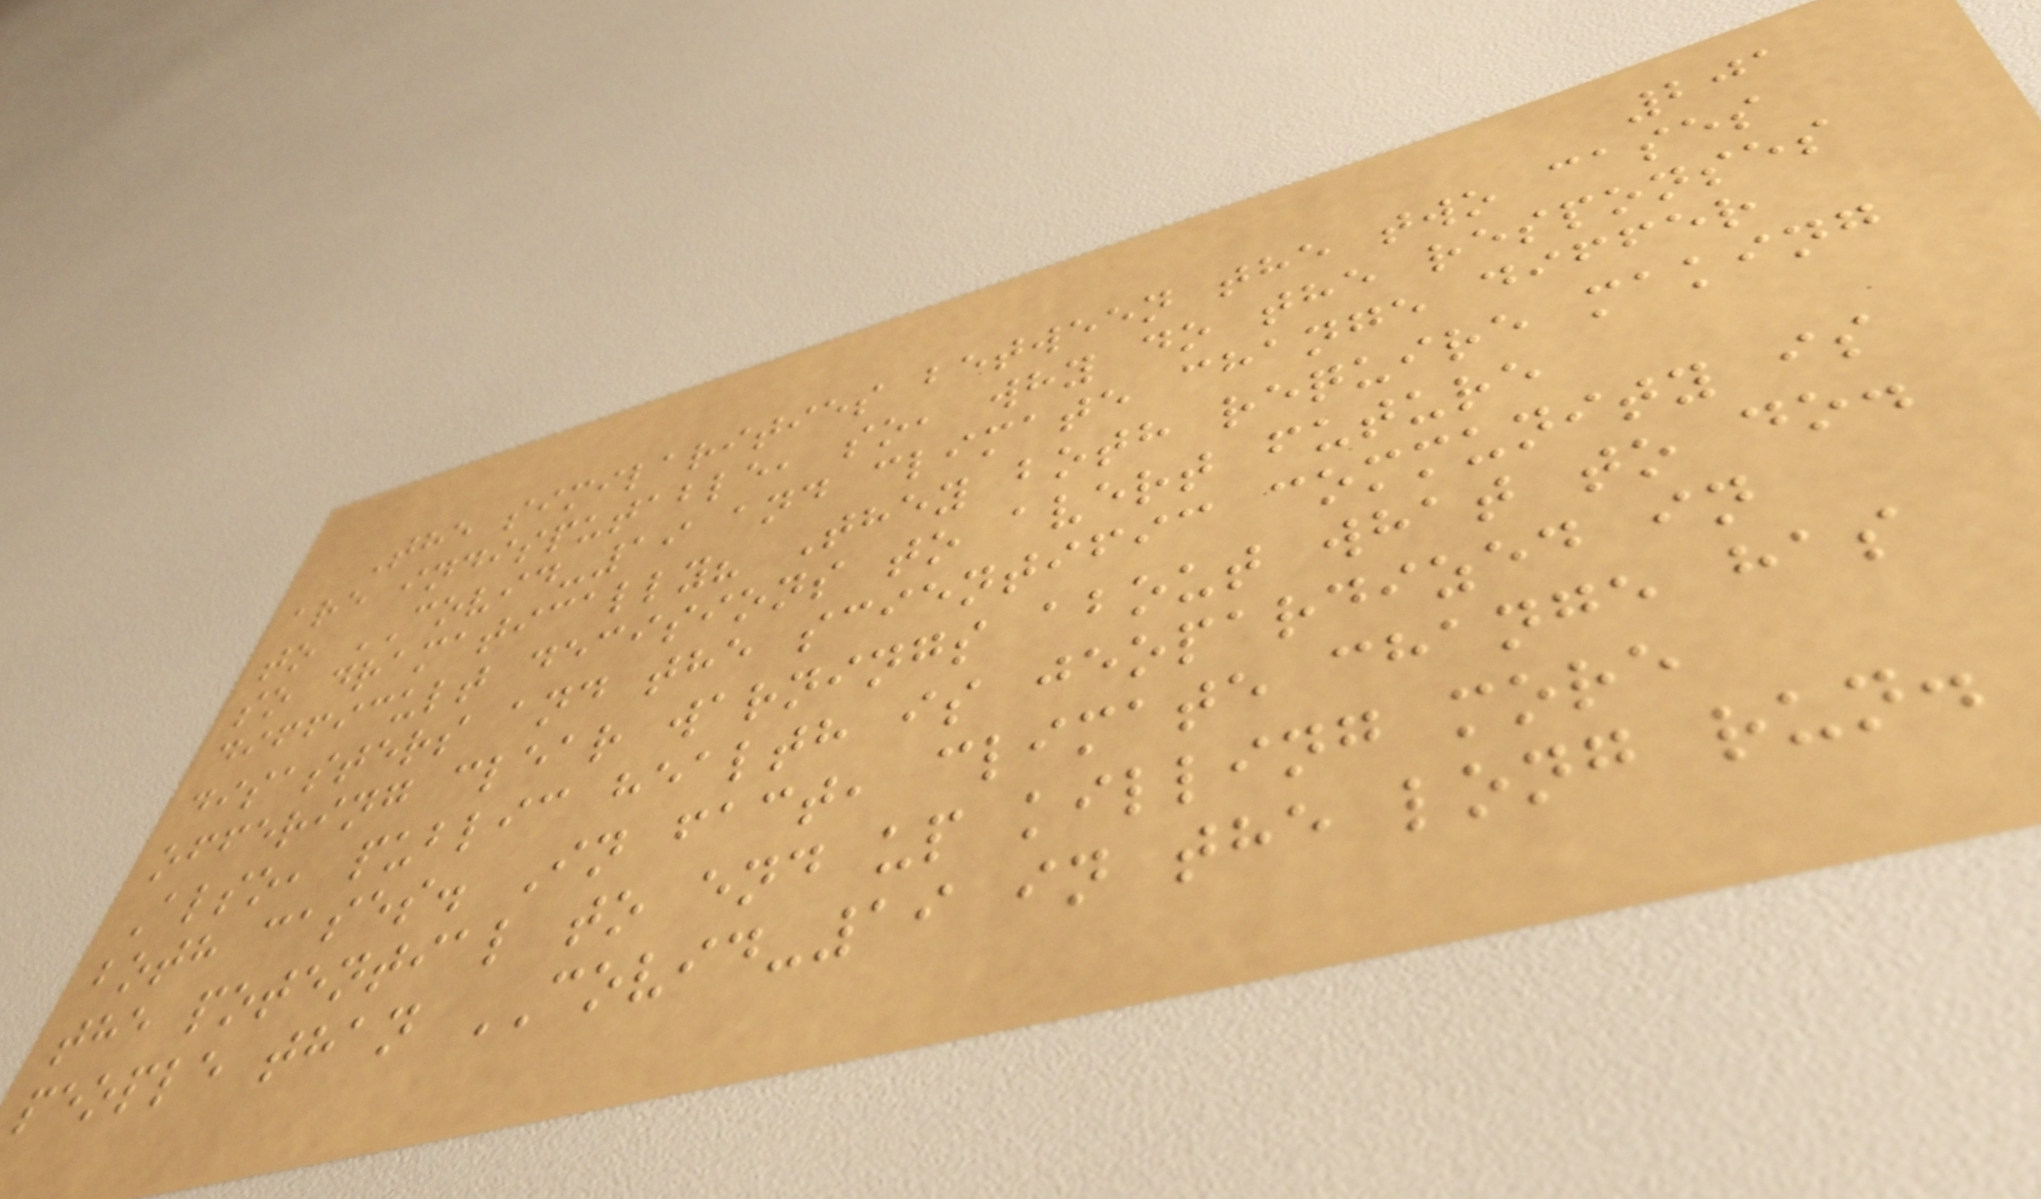201
The similarities between the two cases
are indisputable, so, why do the responses
to COVID-19 and climate change differ
so dramatically? They both require making
difficult decisions to avert future
disasters and the scientific community is
offering clear warnings about what to do.
Also, public health is jeopardized in
both cases. In fact, climate change has
the potential to end up killing more
people than COVID-19 in the long run.
